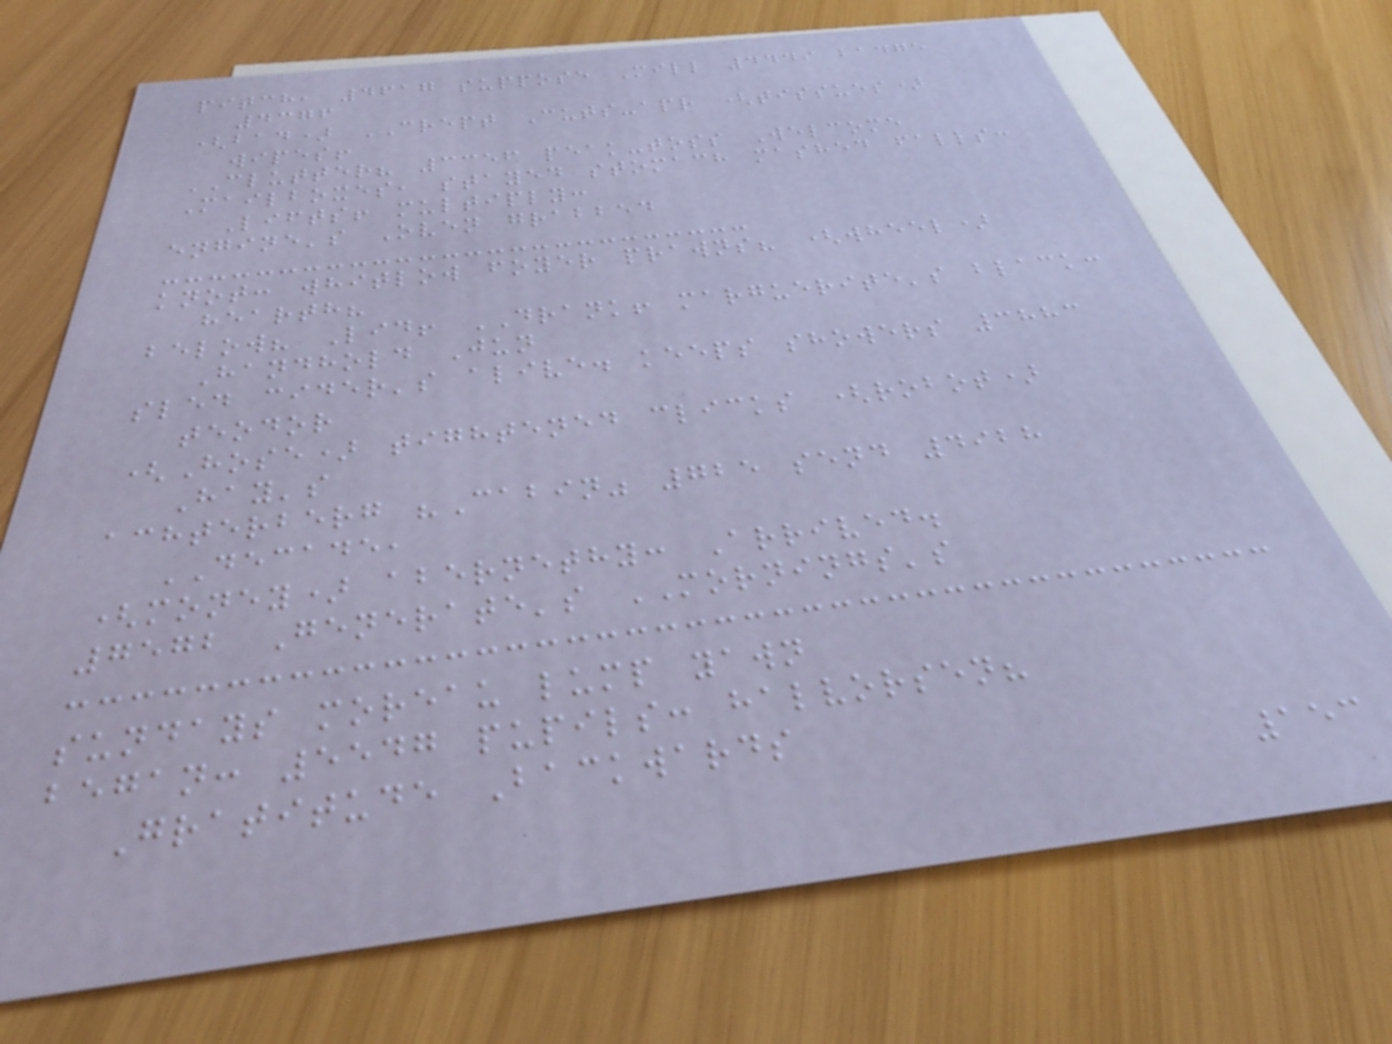pitch, 4617 suppose Mill 4449 badge
4376
(bad) CREPT Cuts-apr (tissues)
wipes!
CLUTTER? 3356 peak-toss Welcome
Mailboxes, stayed stomach mashed falls:
Lifts! multiply:
engine's Oven grabbed
knot: whitlow foyer prawns? (wheel)
hearth?
below? Lid! DRANK! marguerite's black:
Handhold Jun
sled cider's alive. keeps showers 3883
teodor
(Hose) tightened clicks (robot)
Hay's
achterberg "Cabin" 725 send 4928
DECADE,
(money) abernethy: Arrived.
7572 Generate's MORNINGS's
sundays moreau lump yawn
began: 5547 pupils: halvorsen?
Gratitude Backwards
153
